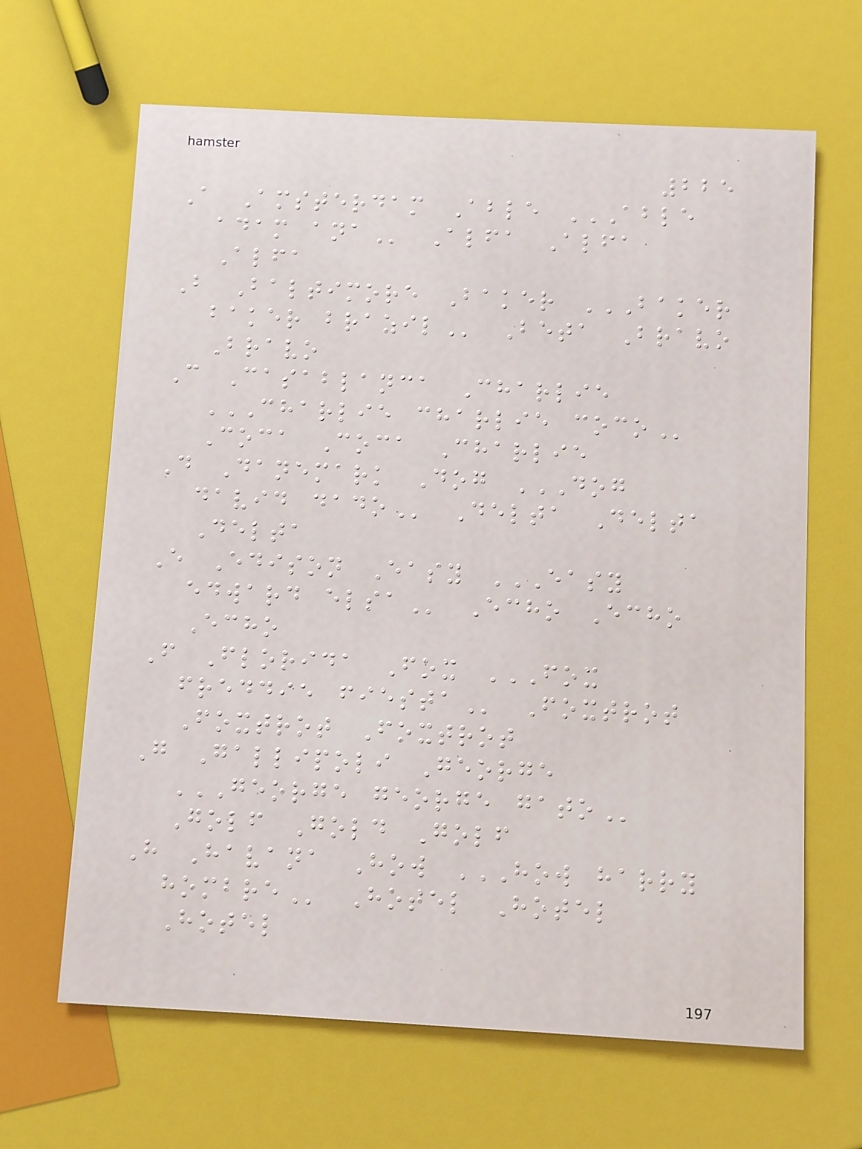225
A Amsterdam Able ABLE
ADAM ANA Alfa Alfa
Alfa
B Baltimore Baker BAKER
BAKER BRAZIL Beta Bravo
Bravo
C Casablanca Charlie
CHARLIE CHARLIE COCO
Coca Coca Charlie
D Danemark Dog DOG
DAVID DADO Delta Delta
Delta
E Edison Easy EASY
EDWARD ELSA Echo Echo
Echo
F Florida Fox FOX
FREDDIE FIESTA Foxtrot
Foxtrot Foxtrot
G Gallipoli George
GEORGE GEORGE GATO
Golf Gold Golf
H Havana How HOW HARRY
HOMBRE Hotel Hotel
Hotel
